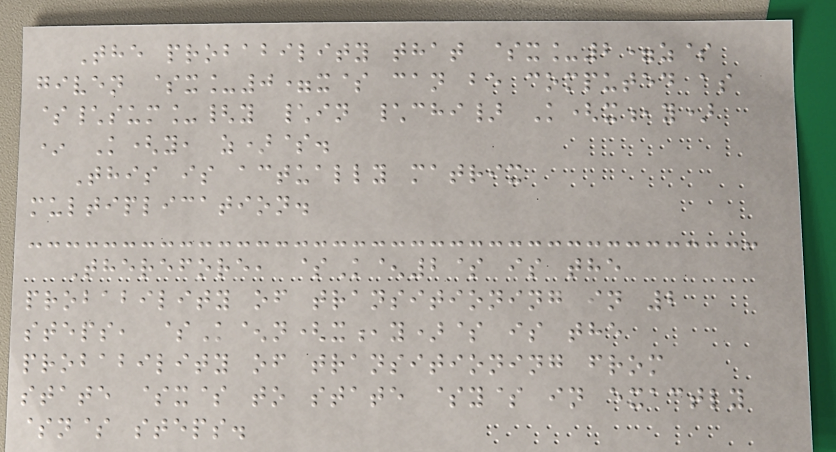The probability that $x_2=z$
given $x_0=x$ can be computed as
$\sum_{y \in \chi} K(x,y)
* K(y, z)$.
This is actually matrix
multiplication.
Therefore, $K^2$ is the
probability of transitioning in 2
steps, $K^n(x,y)$ is the
probability of transitioning from
state $x$ to state $y$ in exactly
$n$ steps.
